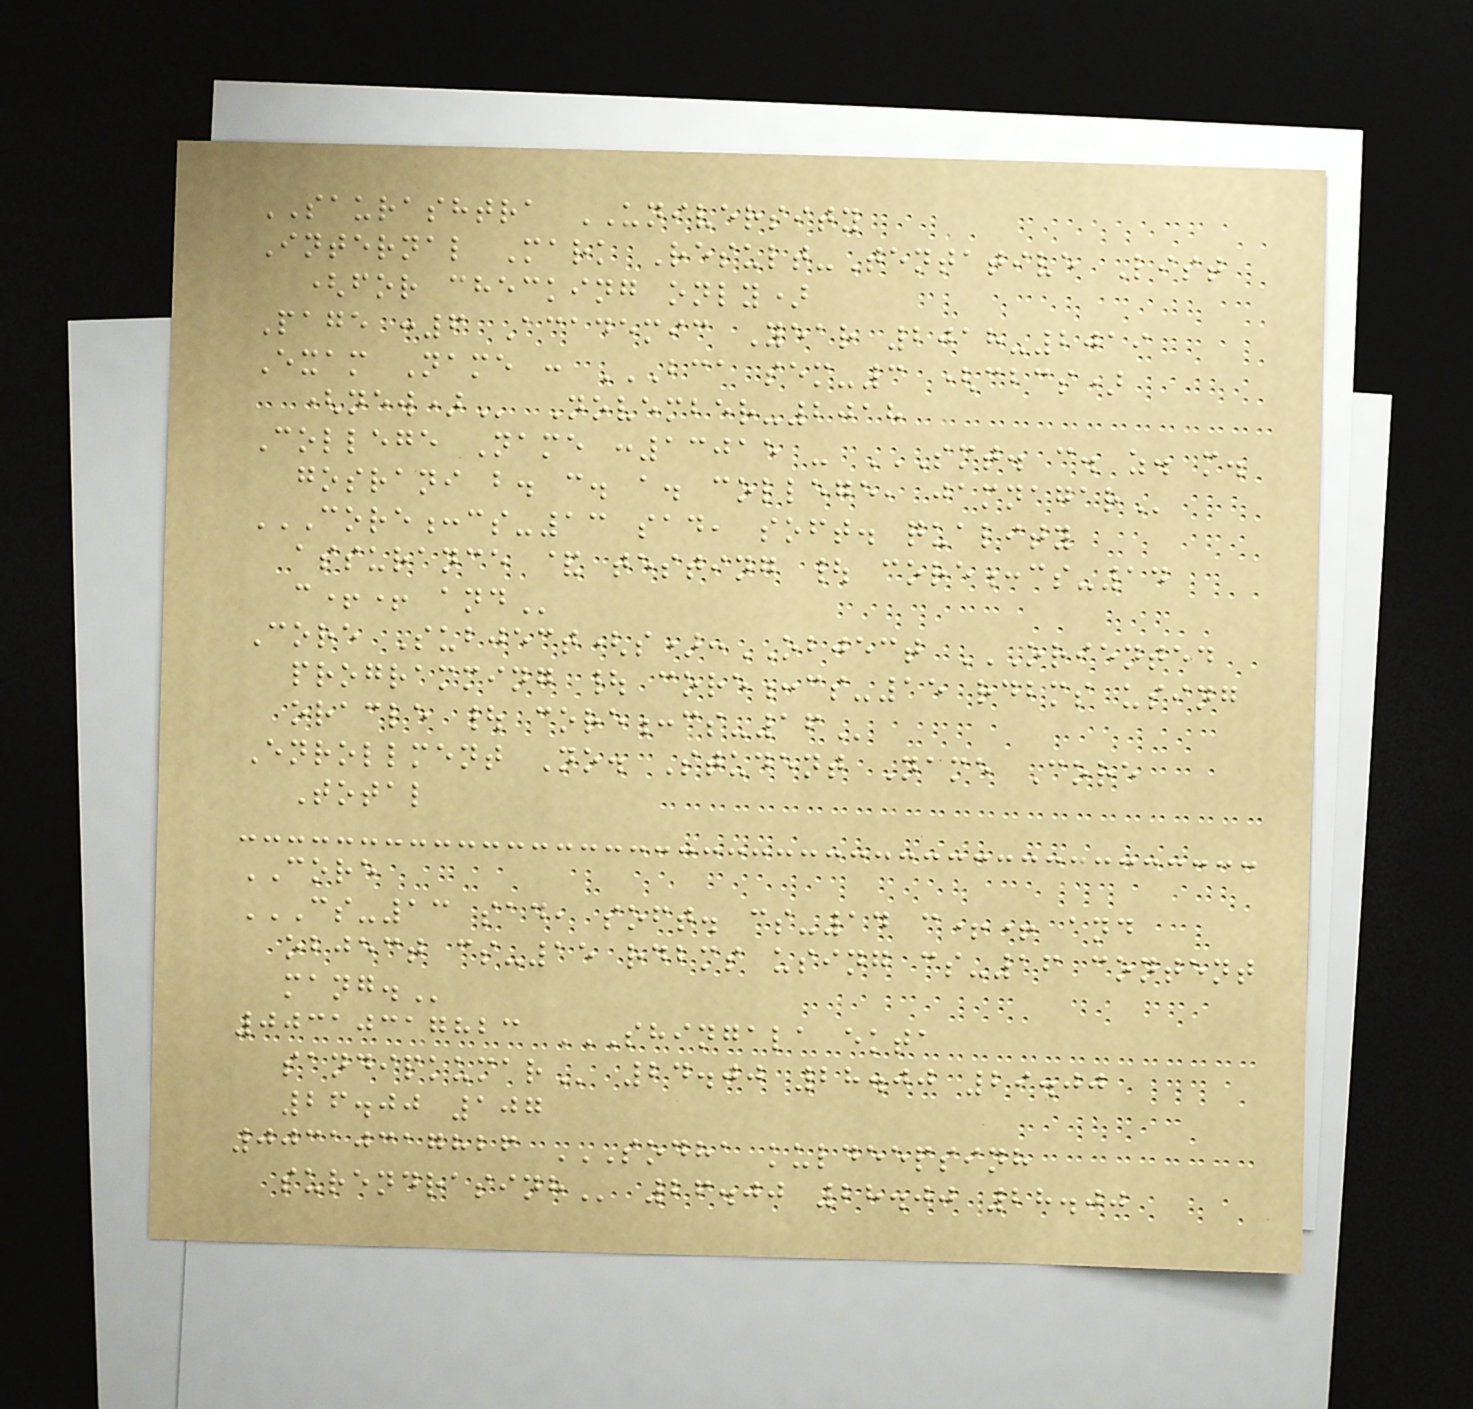SAURASHTRA UNIVERSITY
Internal Mark Result-Tentative List
(for checking only)
Page :6 Academic Year 2018-2019
Exam Name : BCA SEM-3 (CBCS)
(NEW) November-2018
College Name :13015 - SMT. C. Z. M.
GOSRANI B. C. A. COLLEGE, JAMNAGAR
CORE:CS-13 SAD, SOFT. QUALITY
ASSURANCE & TESTING | CORE:CS-14
C++ AND
Core Subject(s):OBJECT ORIENTED
PROGRAMMING | CORE:CS-15 RDBMS USING
ORACLE | CORE:CS-16
Enrollment No. Student Name Core
Total
CORE
CS-13 SAD, SOFT. CS-14 C++ AND
OBJECT CS-15 RDBMS USING CS-16 CONTENT
MANG.
00310317823 SHINGALA EKTA
SANDIPKUMAR 24.00 28.00 29.00
26.00 107
00310317826 SODHA KULDEEPSINH
SURENDRASINH 26.00 28.00 28.00
